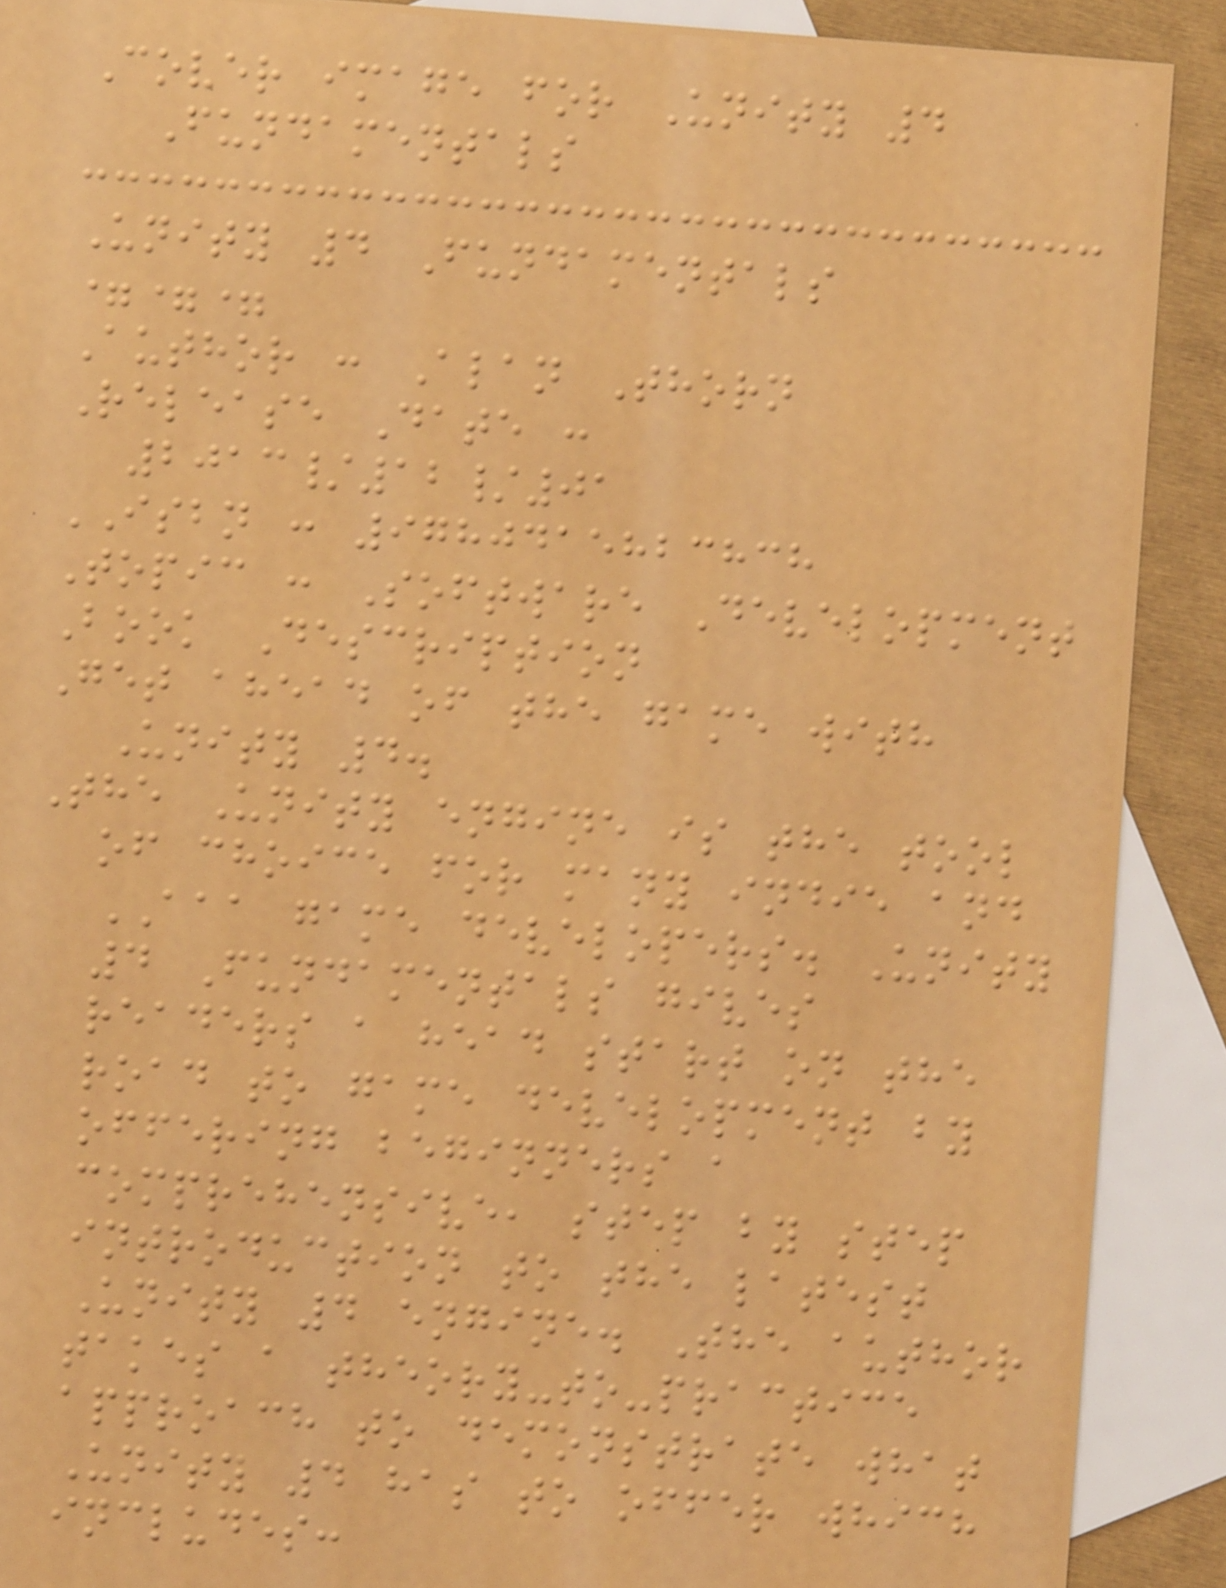Cover image for Unity 4
Fundamentals
Unity 4 Fundamentals
===
Author : Alan Thorn
Release Date :
2013/12/01
ISBN : 9780415823838
Topic : Software Development
Book Description
Get ahead of the game with
Unity 4.
The Unity engine is the tool
of choice for many indie and
AAA game developers. Unity
4 Fundamentals gives
readers a head start on the
road to game development by
offering beginners a
comprehensive, step by step
introduction to the latest
Unity 4 engine. The author
takes a theory-to-practice
approach to demonstrate what
Unity 4 has to offer which
includes:
